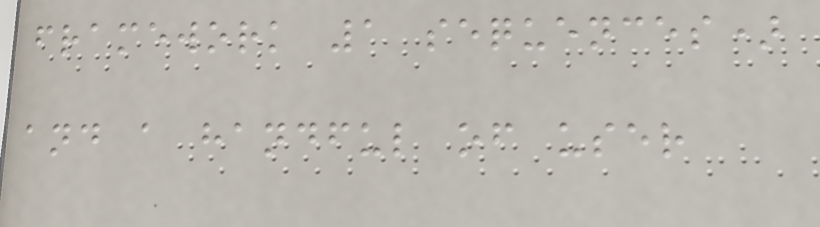framework 1 sequences)
and a handful of user
